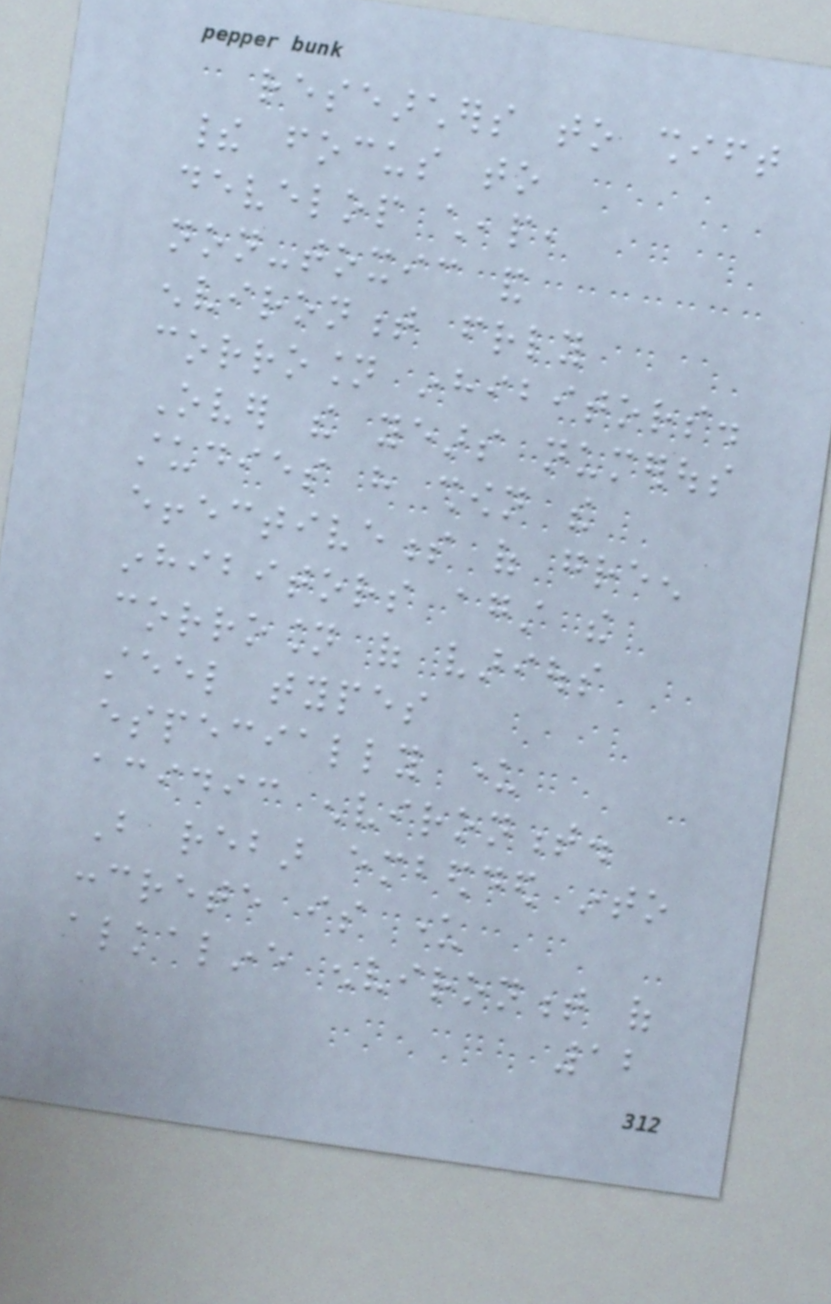researchers to shift
their focus to
develop cheap,
non-toxic and
environment friendly
corrosion inhibitors.
Over the years numerous
studies have shown the
effectiveness of green
inhibitors against the
corrosion of various
steel types
especially under
acidic environment.
But rebar embedded into
concrete is under
alkaline environment of
12
